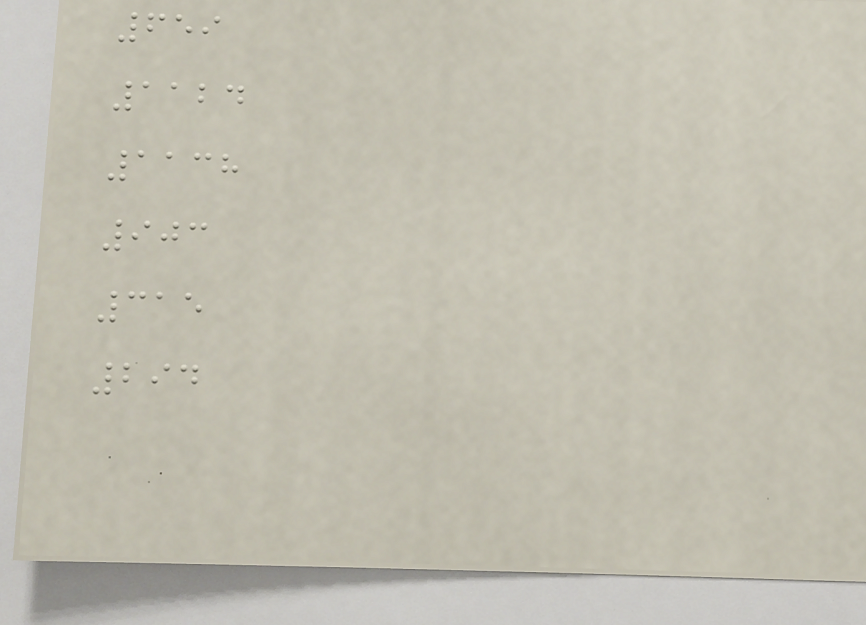659
1124
1138
903
315
294
